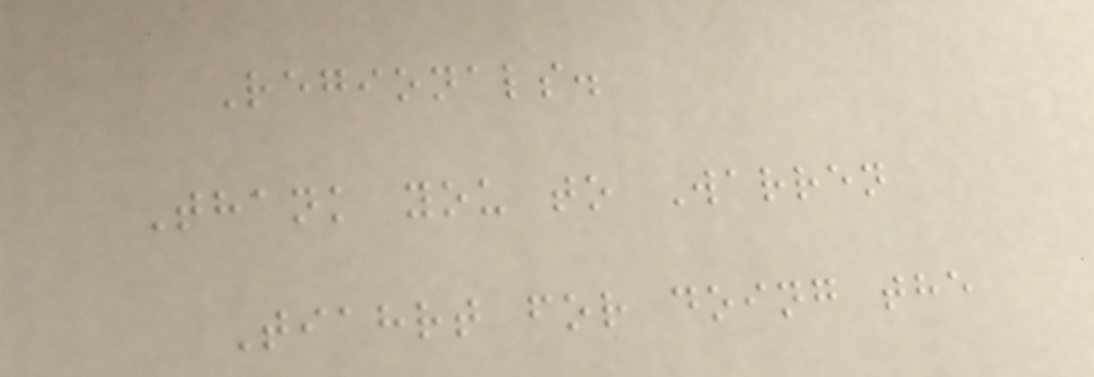Regionals.
Thank you to Warren
Tiahrt for doing the
